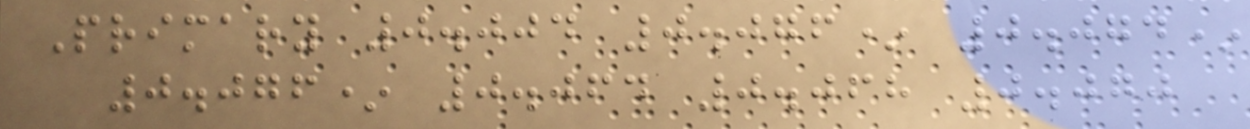Primary 0.004 0.076* 0.074*
0.076* 0.064 0.068 0.070
